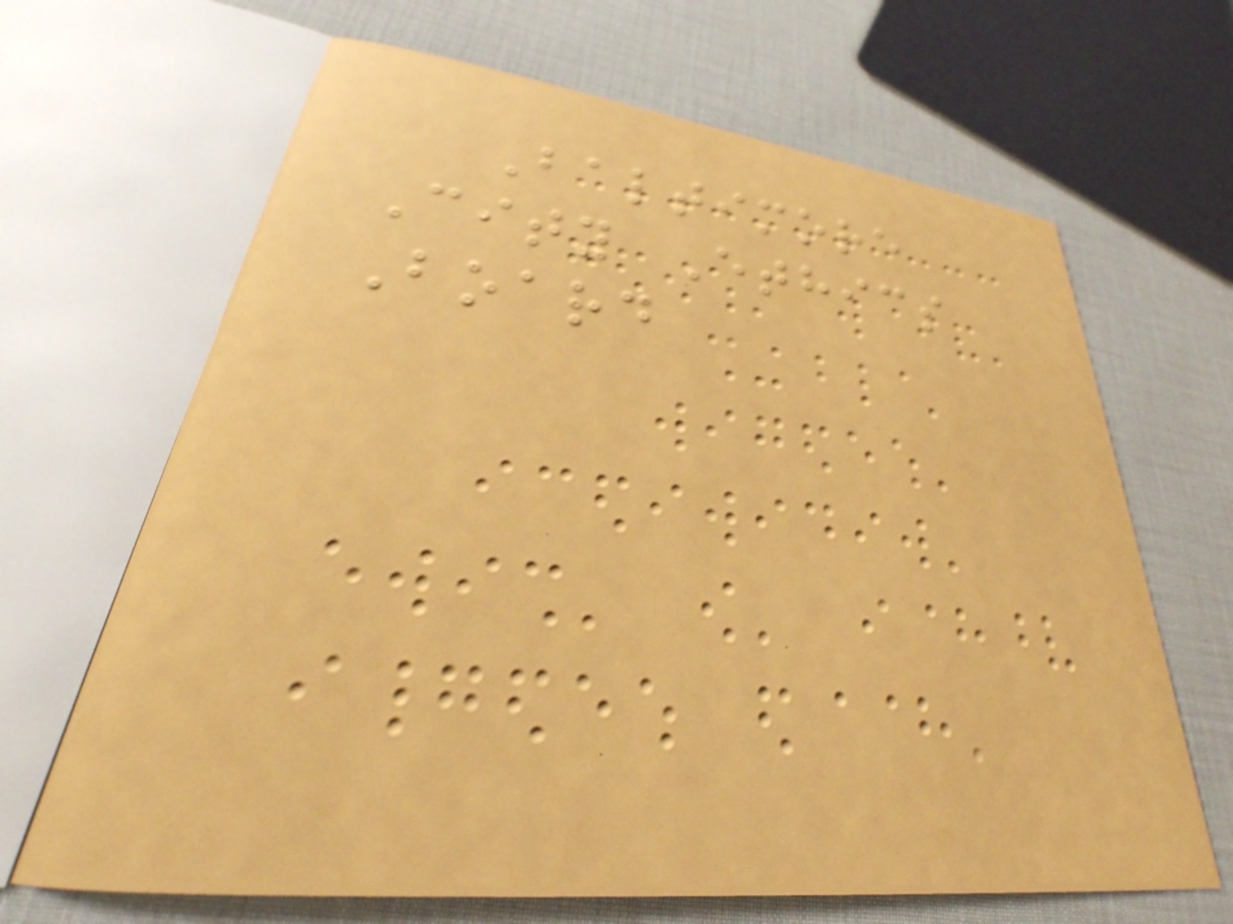Baltimore
City Ethics
Board
